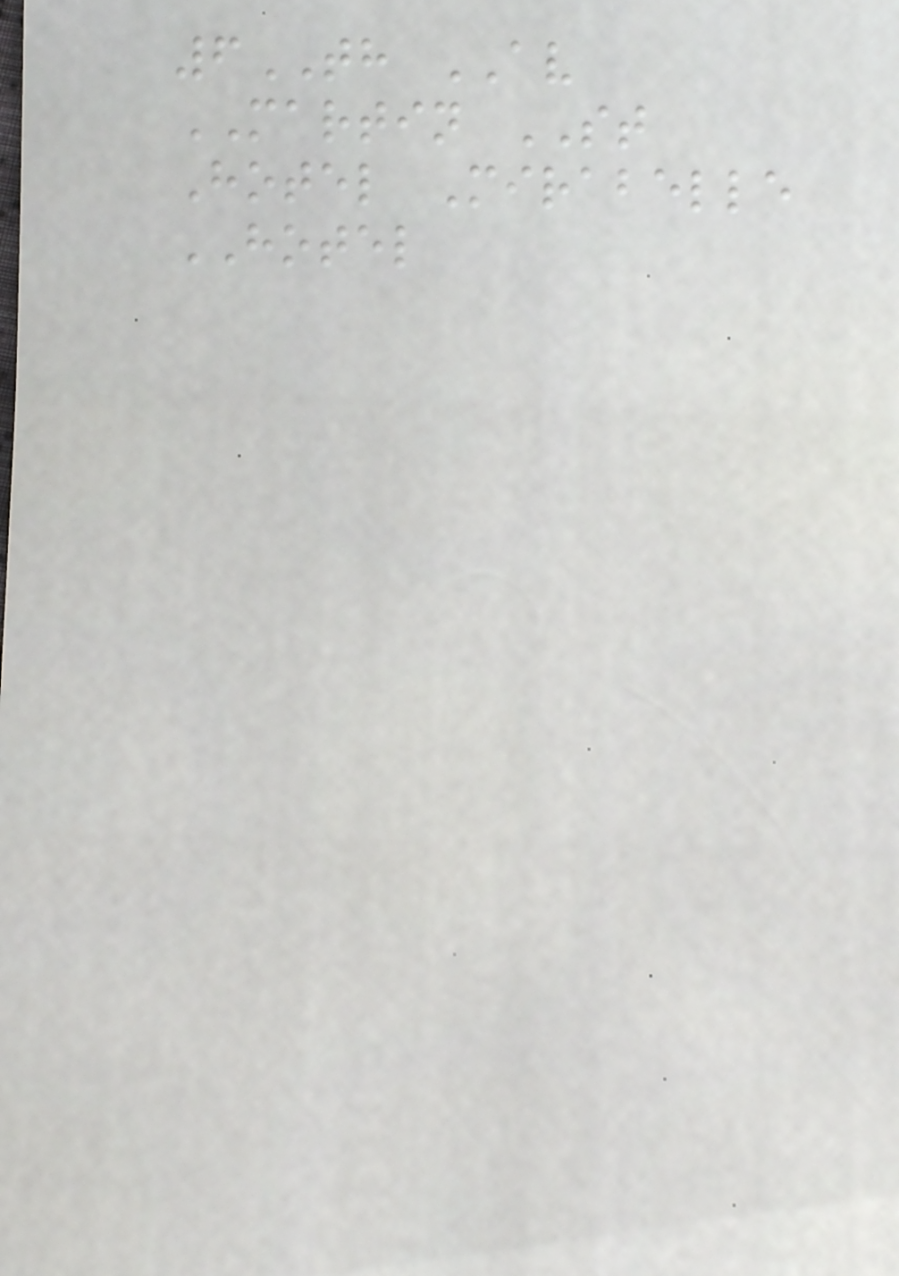6TH AV
MARTIN ST
Hotel Mirabelle
HOTEL
